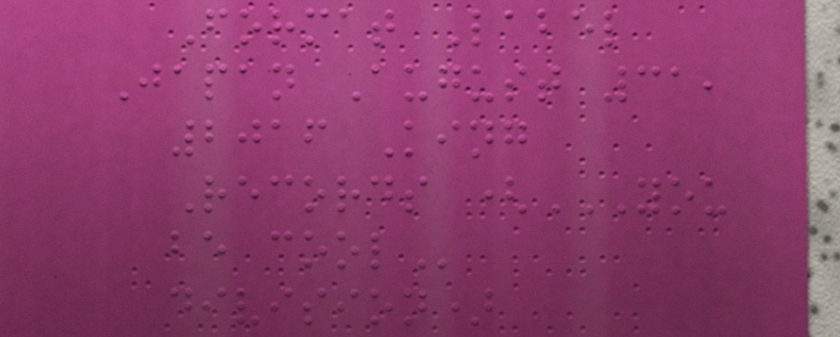Format Label
Japan August 31,
2016 King
Records (YOU
BE COOL
division)
